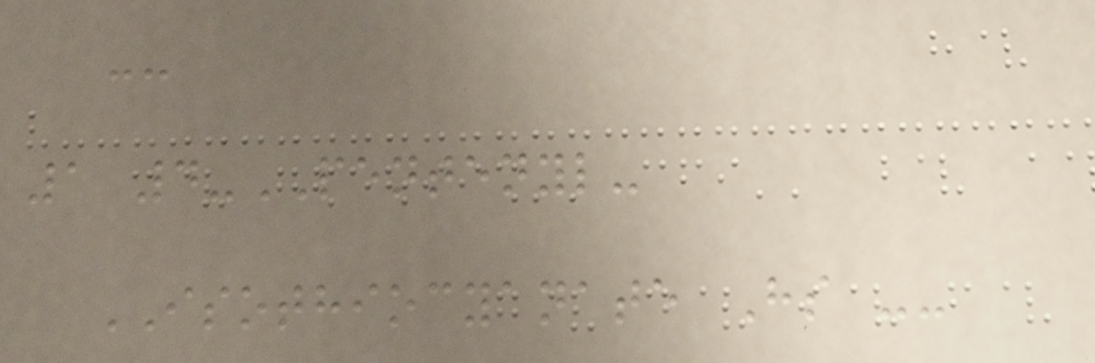--
1 4-PENTENYL-
ISOTHIOCYANATE Hs --
